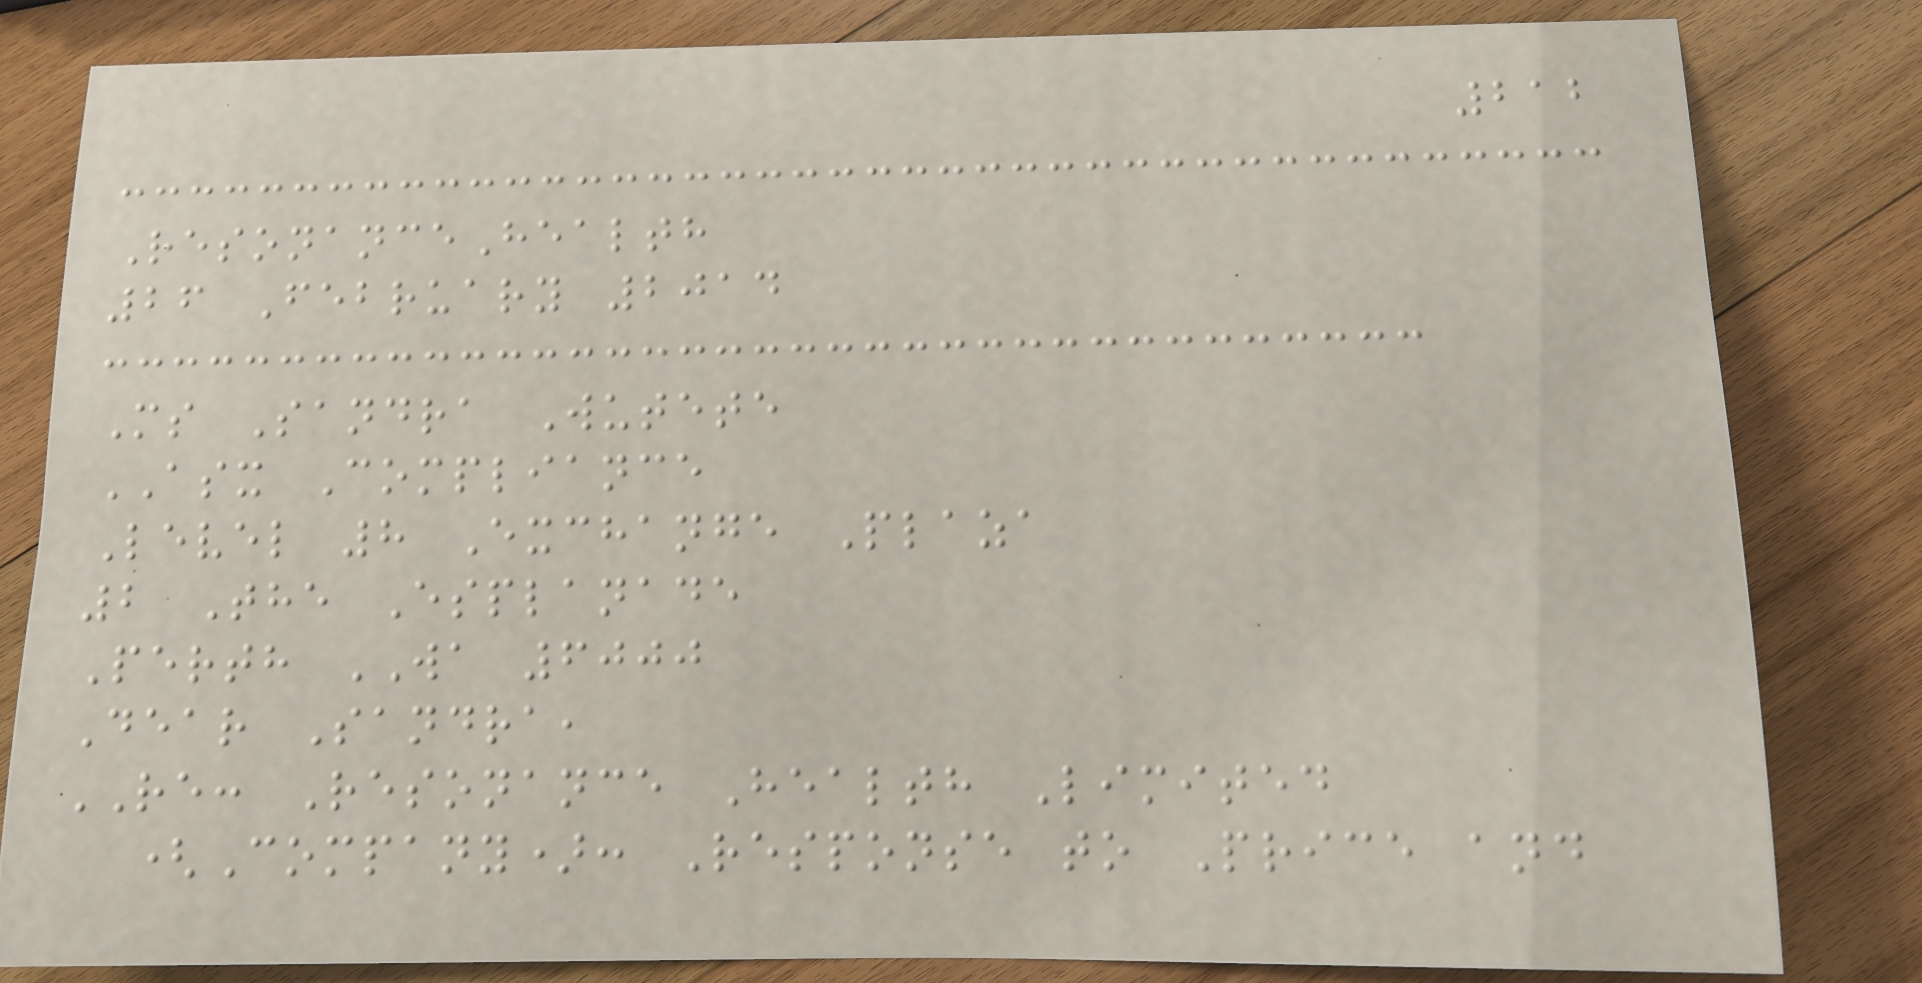212
ResonanceHealth
26 February 2014
Ms Sandra Wutete
ASX Compliance
Level 8 Exchange Plaza
2 The Esplanade
Perth WA 6000
Dear Sandra,
RE: Resonance Health Limited
(Company): Response to Price and
